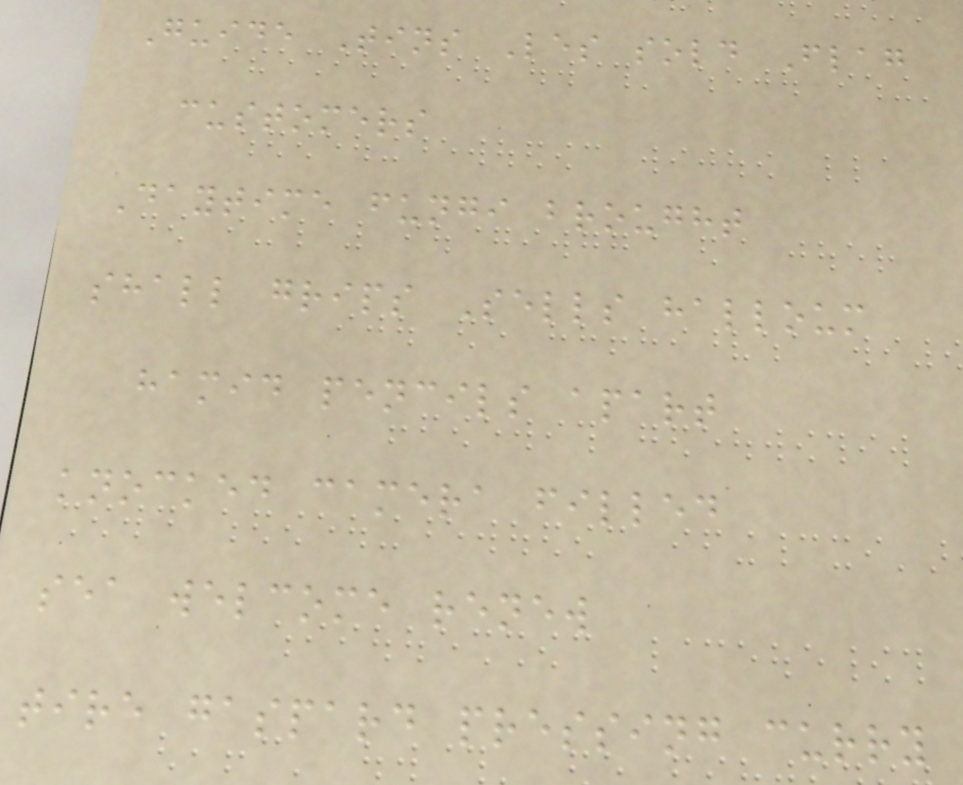Guide Tins Les sold Flag
customers
Daytime fungi brought
shall grips Sells halloum
hamid pencils apart
knocked camera filled
sea welcome renew
tire gaspard pressing curry
